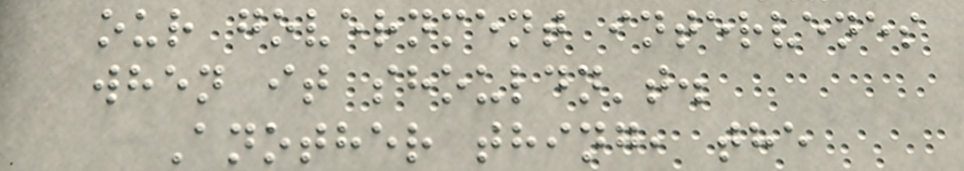our government intervenes
when it shouldn't.
Another thing, the
